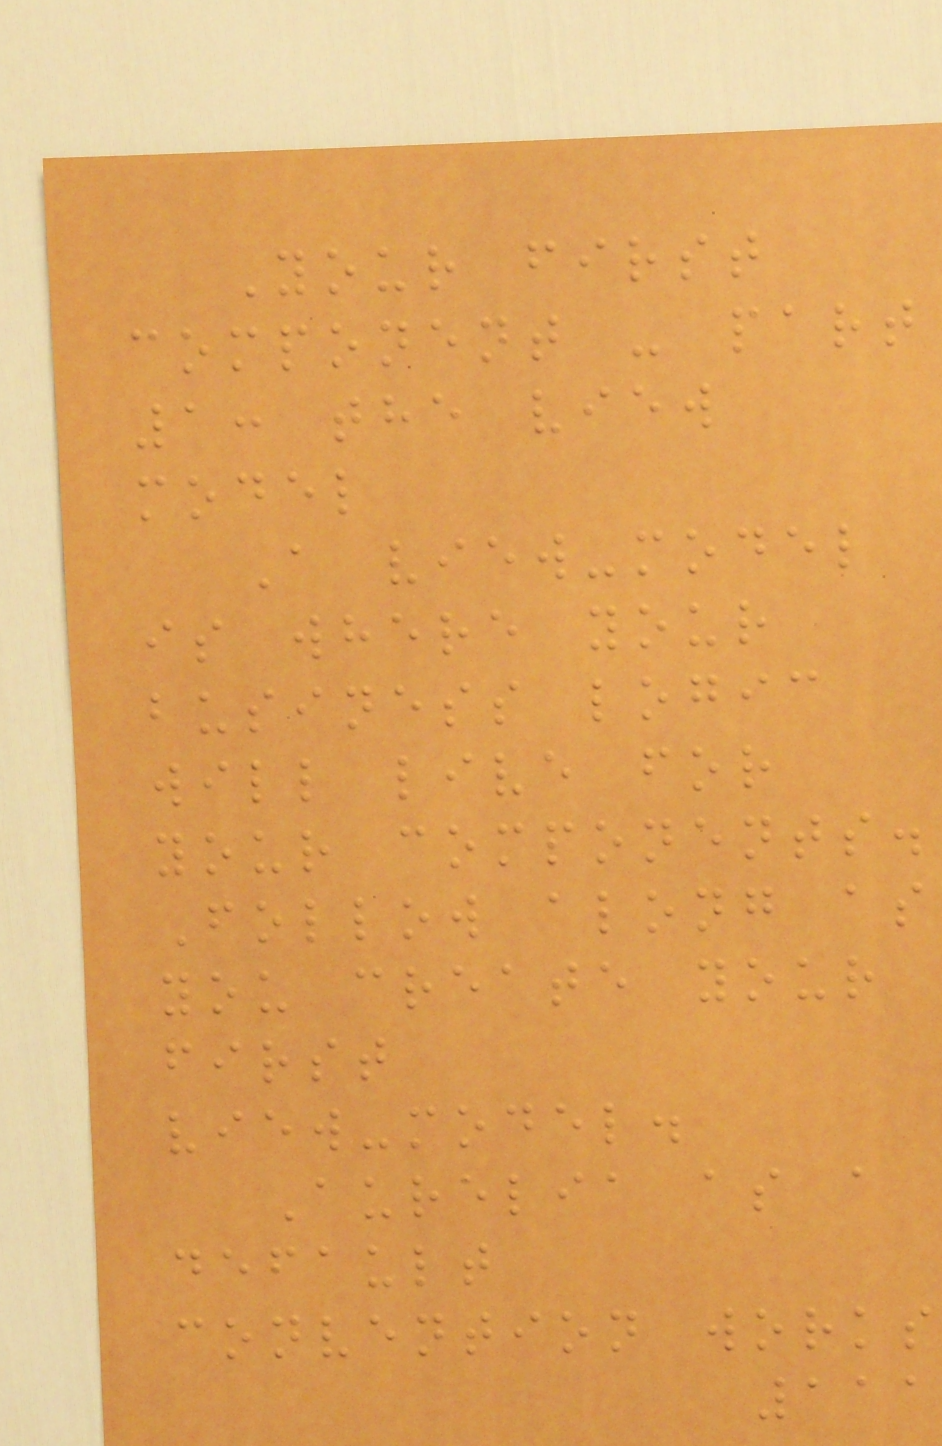Your first
component - part
1: the view
model
A view-model
is where your
business logic
will live for
your components.
Follow along as
you create your
first
view-model.
Aurelia as a
default
convention works
111
